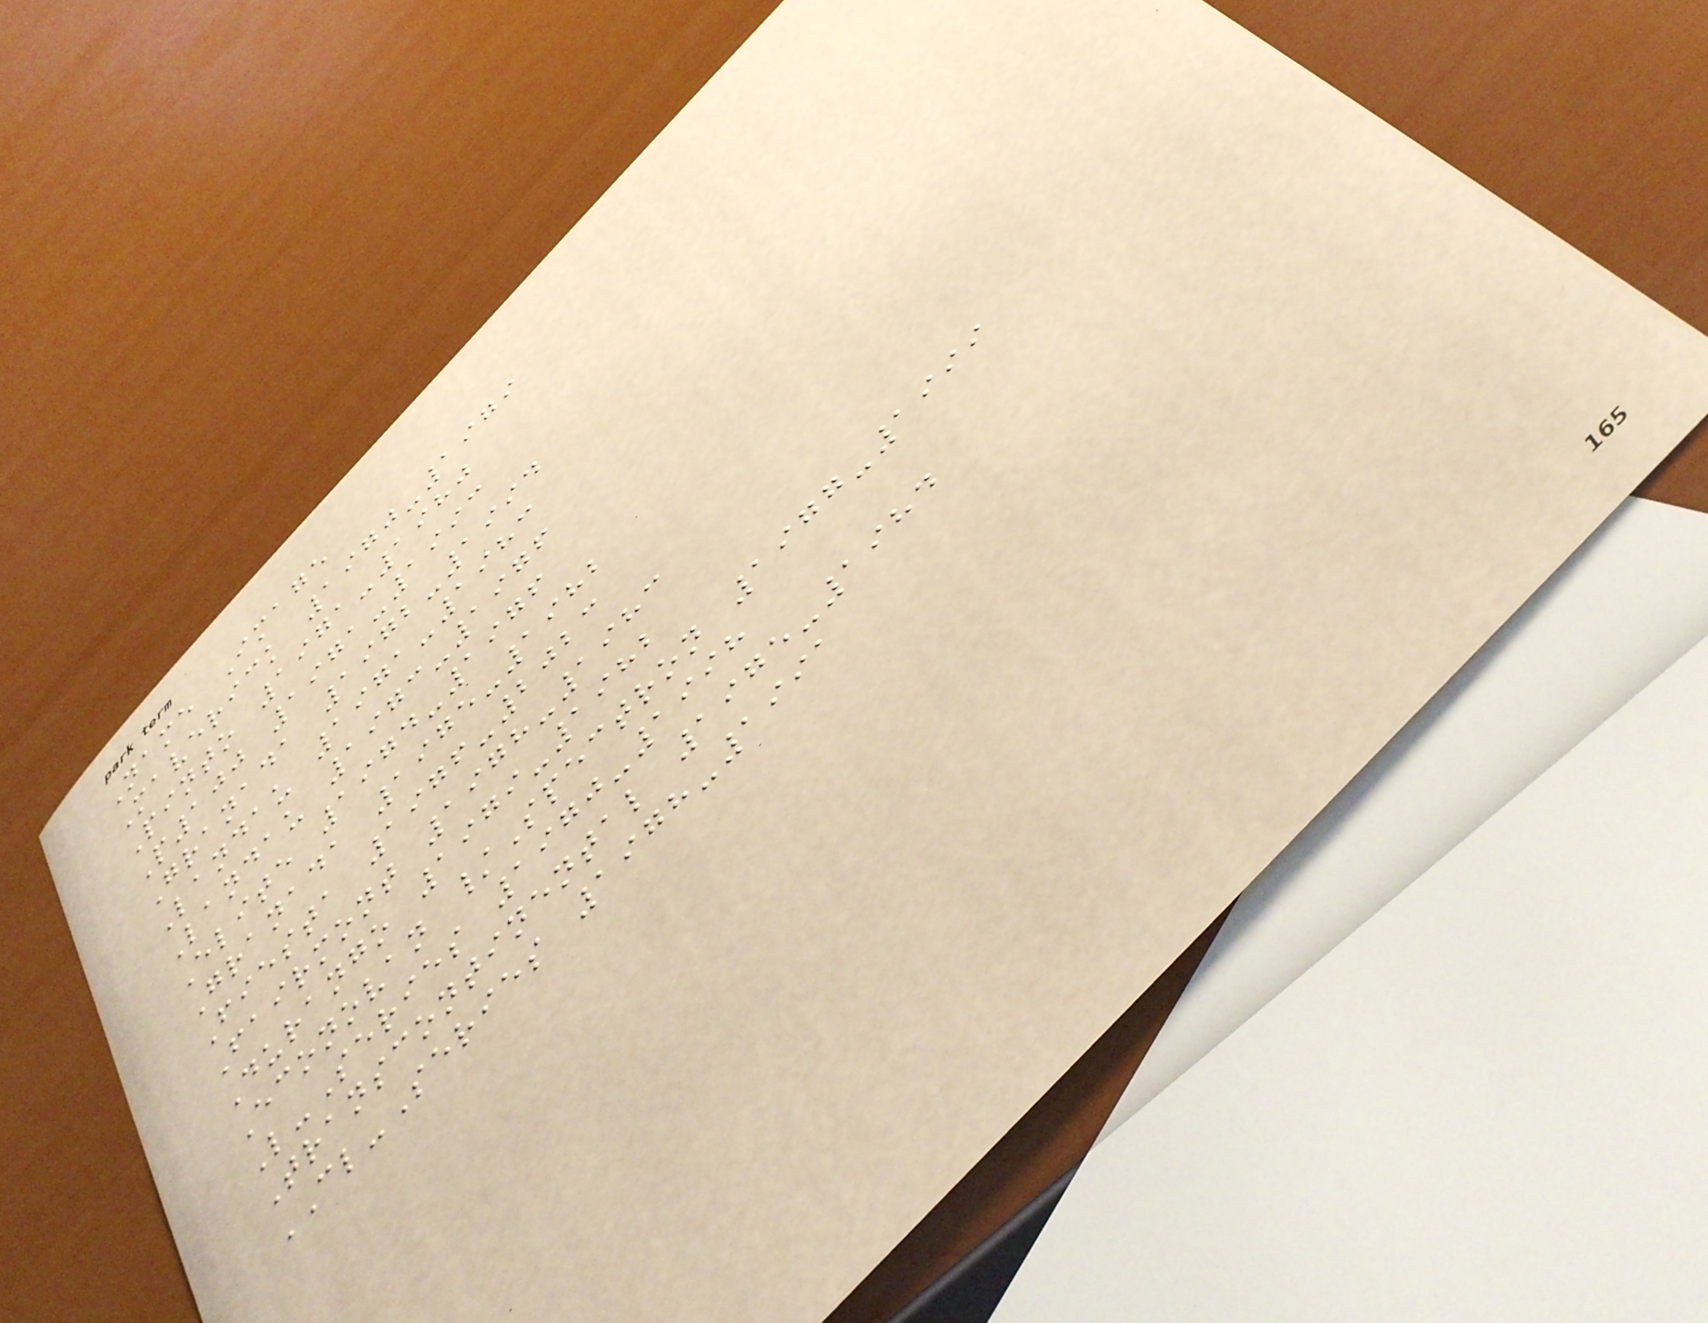Name Image
Maverick 1970-1979
Pinto 1971-1980
P100 1971-1993
Granada 1972-1994
Landau 1971-1983
Landau 1973-1976
Elite 1974-1976
Granada 1975-1982
Fiesta 1976-2023
Fairmont 1978-1983
Durango 1979-1982
Econovan /Spectron 1977-1999
L-Series 1970-1998
Transcontinental 1975-1984
CL-Series 1978-1991
